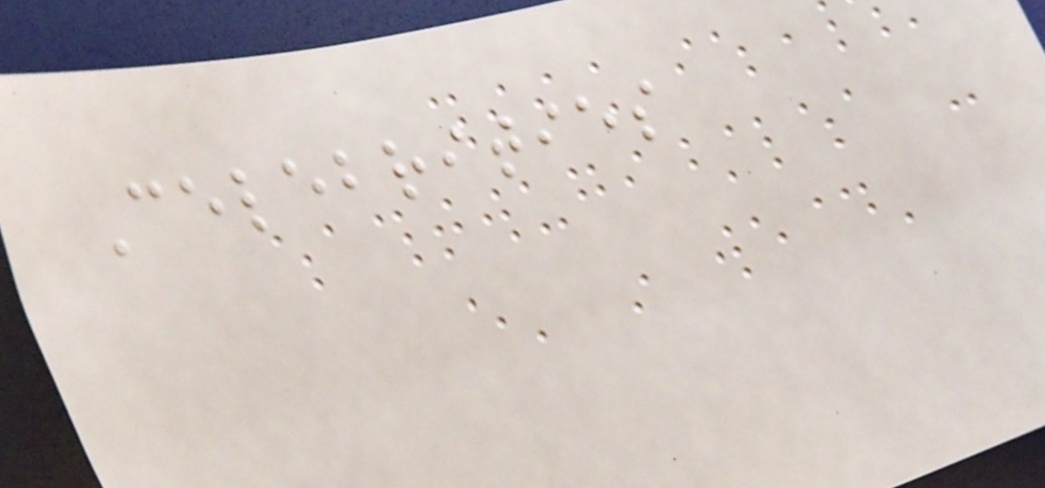Celebrities
